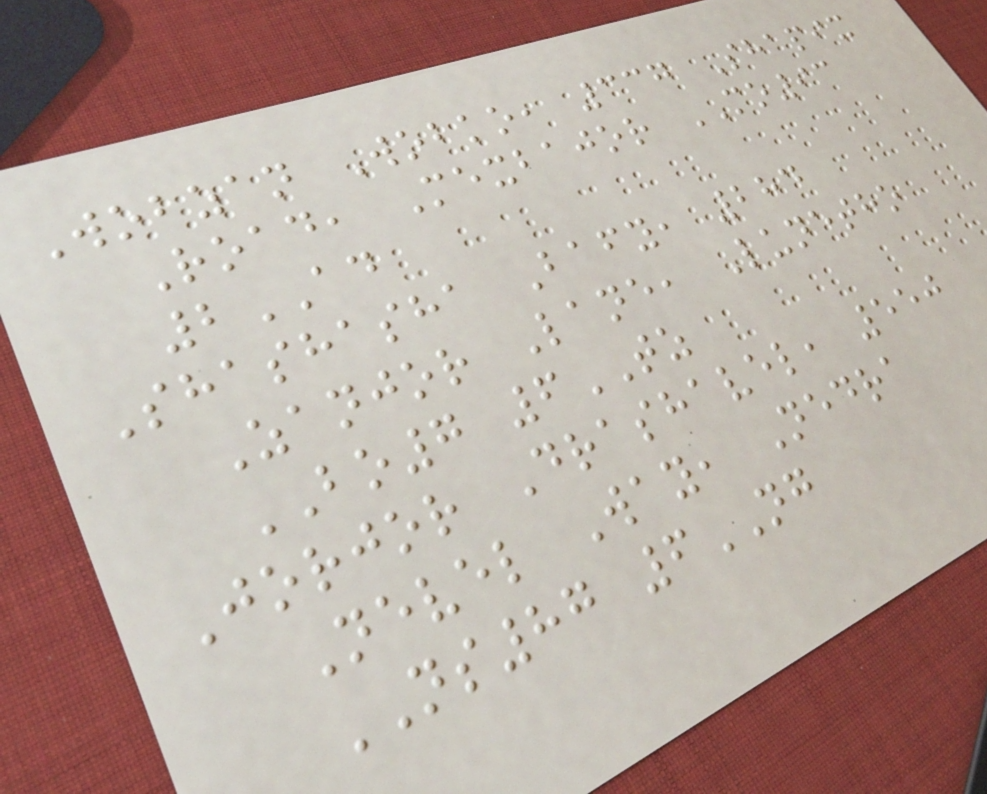Wobzan Wobko, 337 Shapix
Road, Mexbajor MO93
2AD
Shashasha Bafy, 284
Zanjor Lane, Lunetho
BO7 6TZ
Jorjor Drashavel, 550
Nevel Way, Nedra
NS87 6NG
